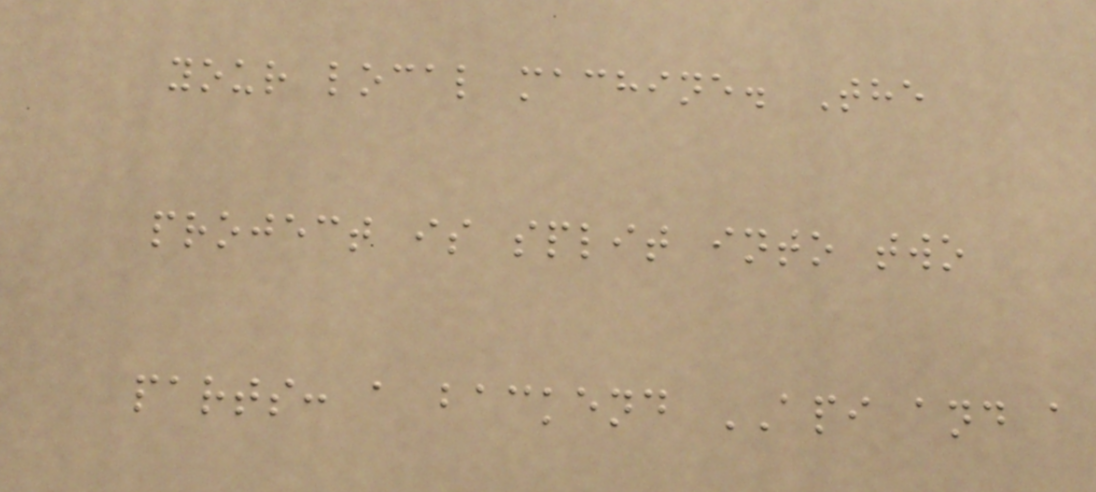your local machine. The
project is split into two
parts: a backend API and a
